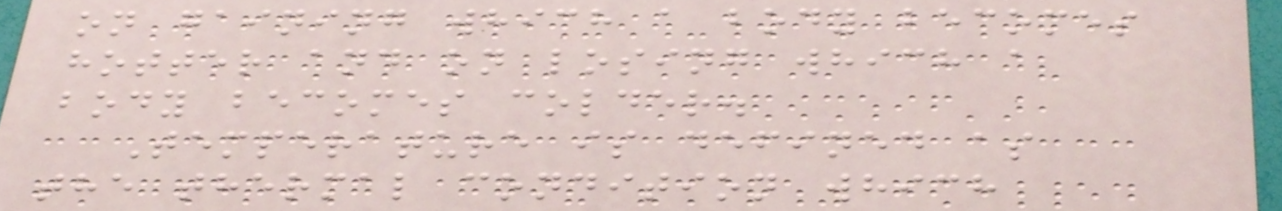on gaining which a body becomes
hotter and on losing which a
body becomes colder.
Temperature is defined as
the thermal condition which
